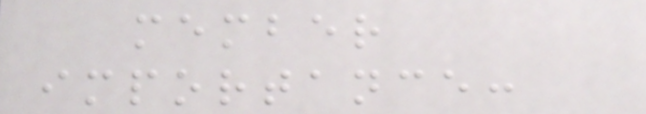member
importance:
